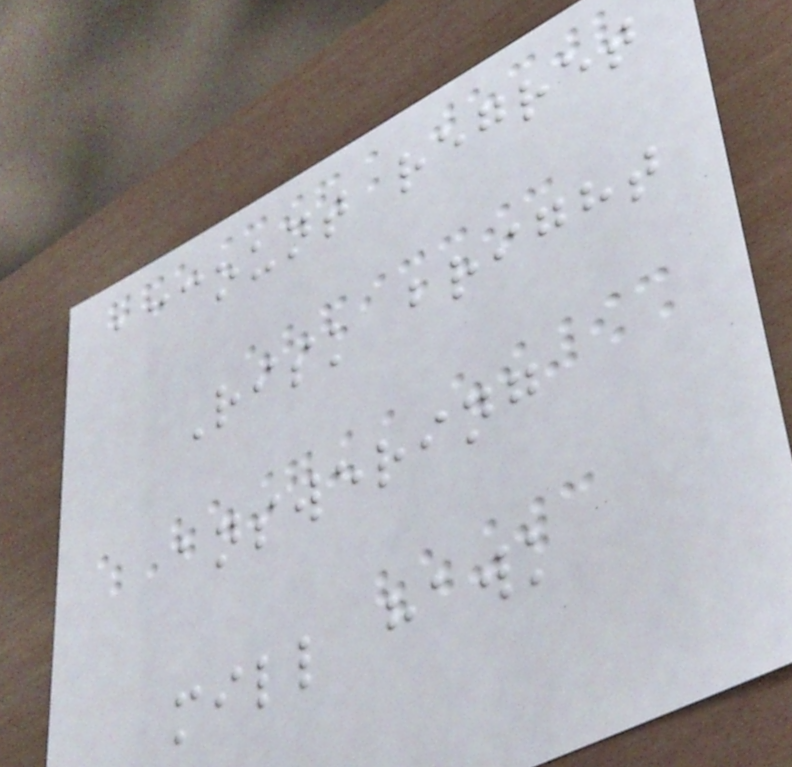account regret
Risk bright
answering
mill hawk
